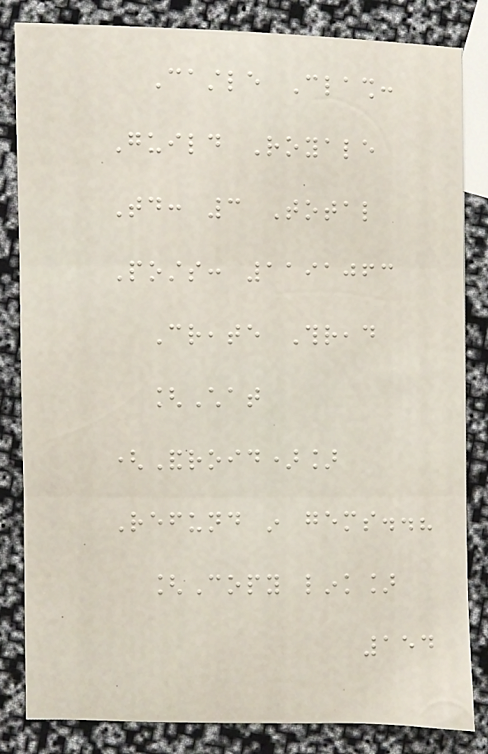Castle Clash:
Guild Royale
Today: 3 Total
Posts: 1191063
Create Thread
[Chat
(Android)]
Refund in gems..?
[Copy link]
154
